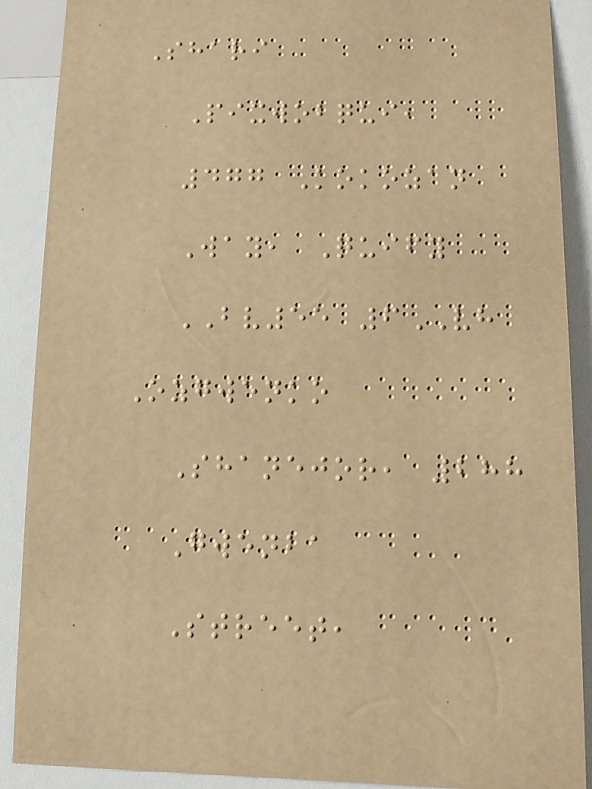Shari
Pixwobqui,
477 Kokozan
Way, Quify
BV55 6VH
Ozgwenko
Shanejor, 288
Gwenba
Street,
